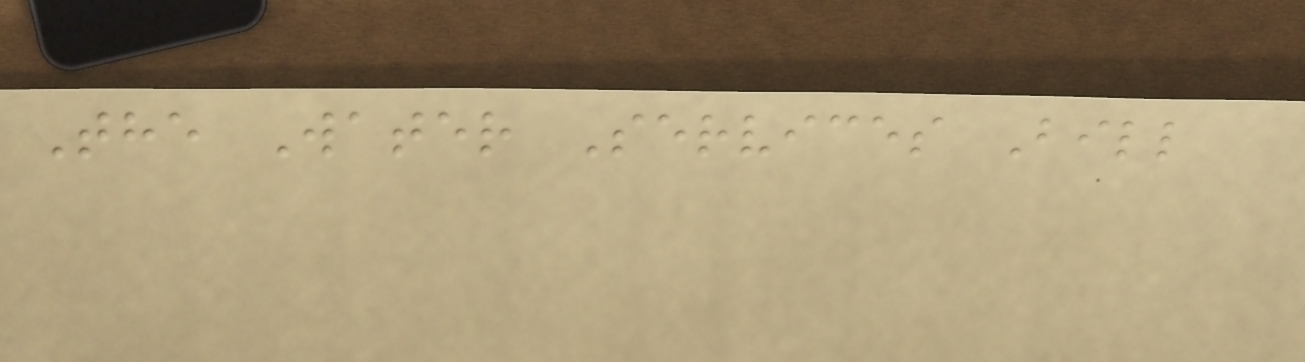The Water Services Bill
